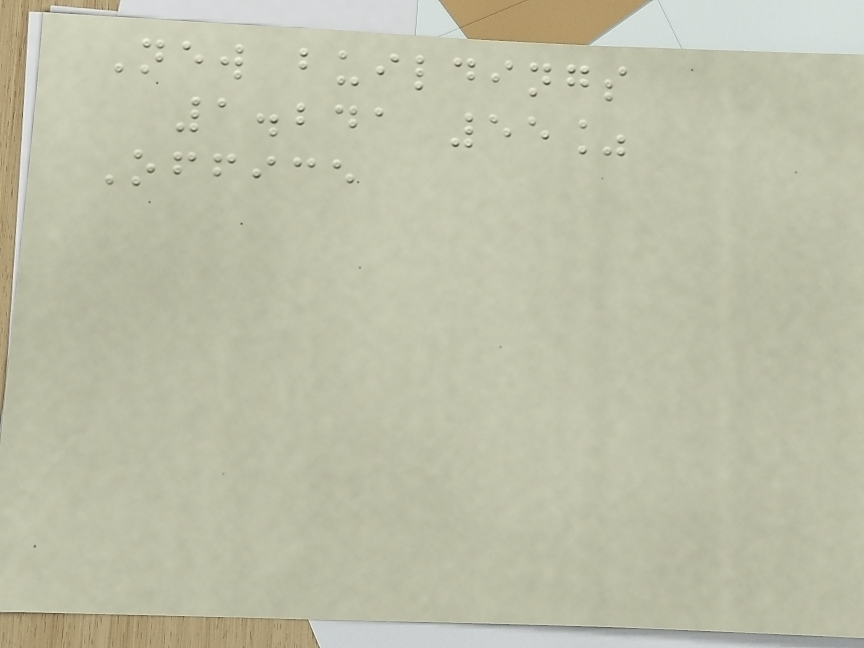New buildings
1.241 55%
Office
